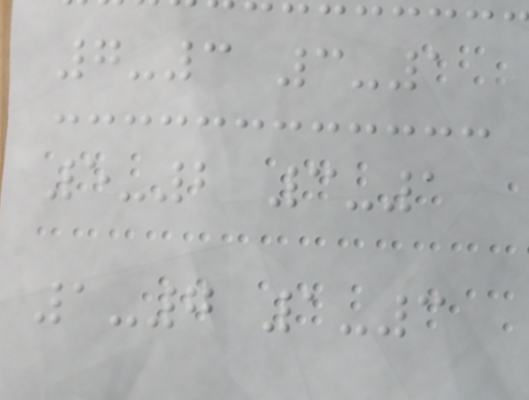7-3 3-1
5-2 3-1
1-7 1-3
